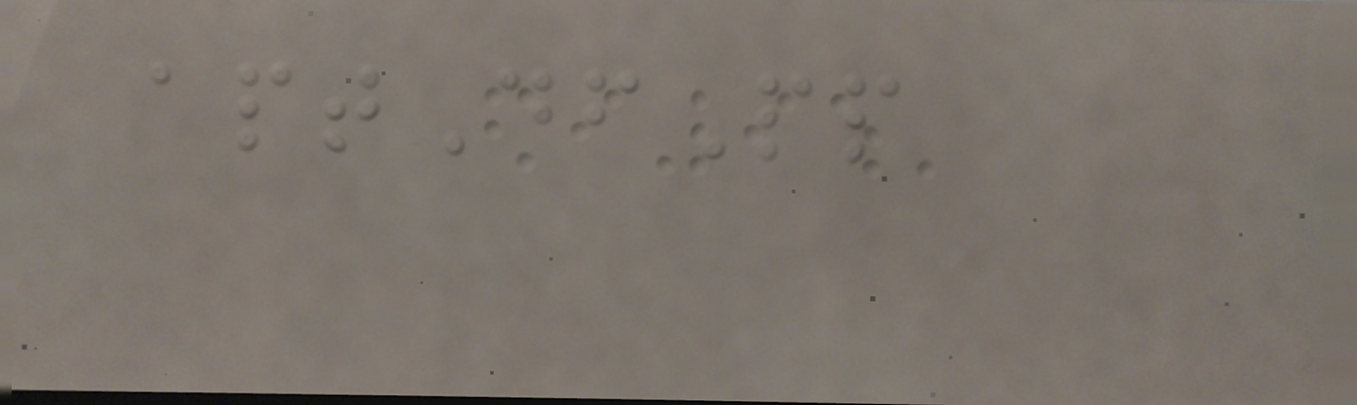aptDfPp
